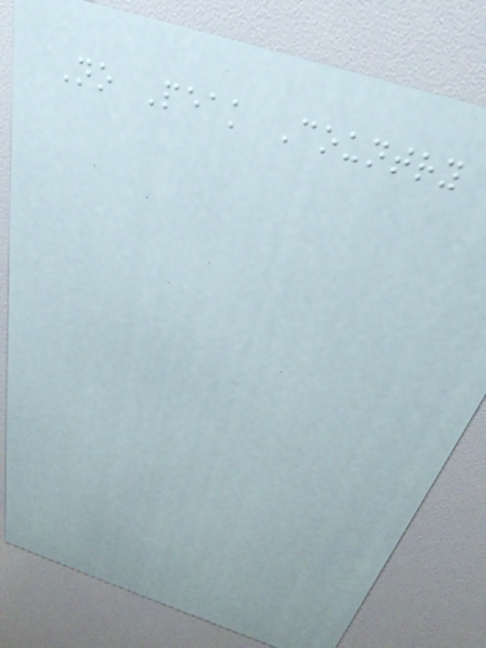No Peak Country
